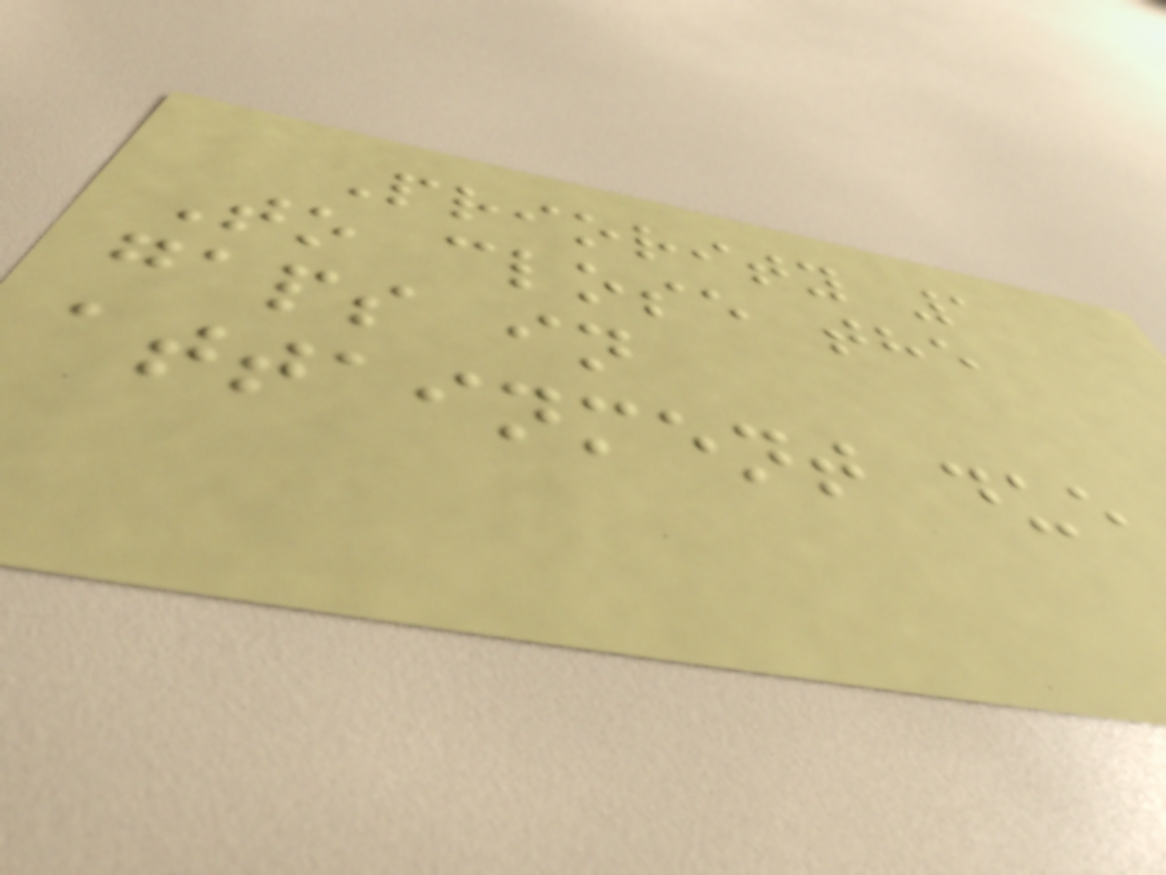Priority 1
To close the
gaps in
attainment due
